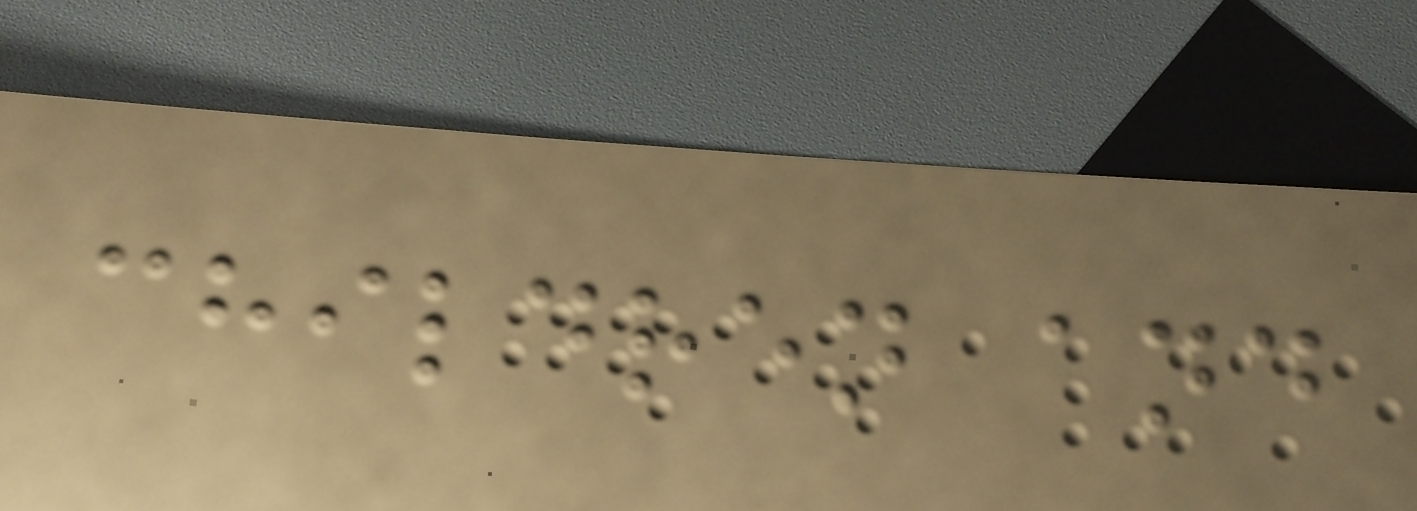children and
